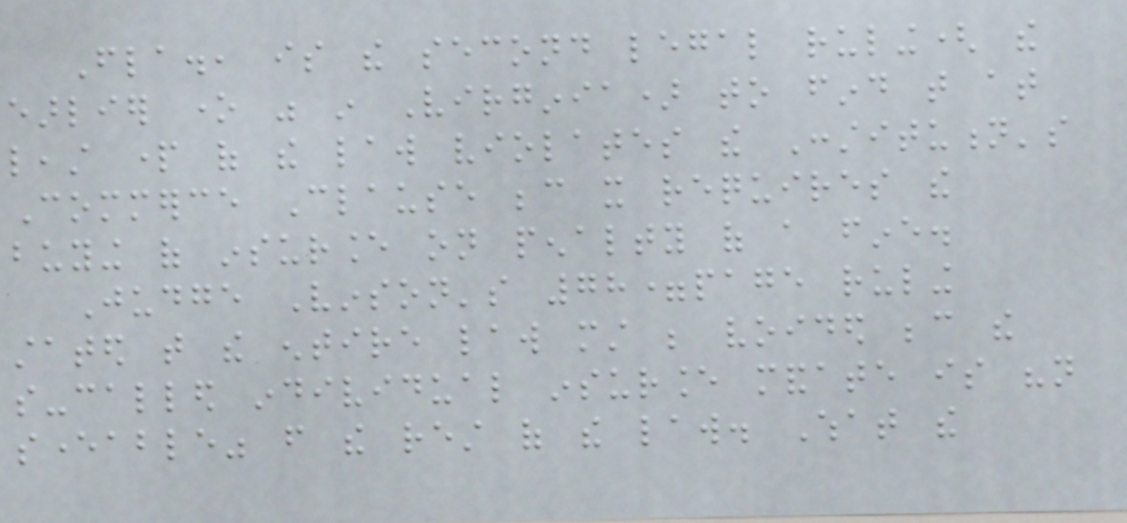Fla., is the second legal ruling( the
earlier one was in Virginia) to find that at
least part of the law violates the Constitution's
Commerce Clause because it requires the
buying of insurance on penalty of a fine.
Judge Vinson's 78=page ruling
stated that the entire law must be voided because the
so-called individual insurance mandate is "not
severable" from the rest of the law. What the
